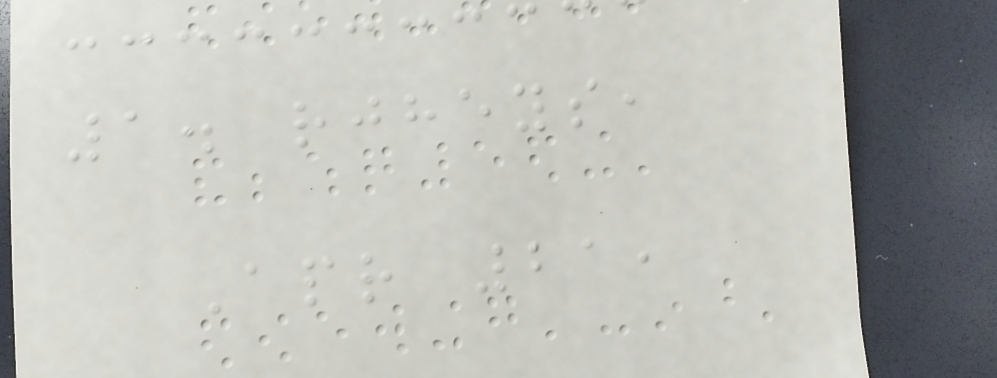1. rjheys,
Apr 21,
